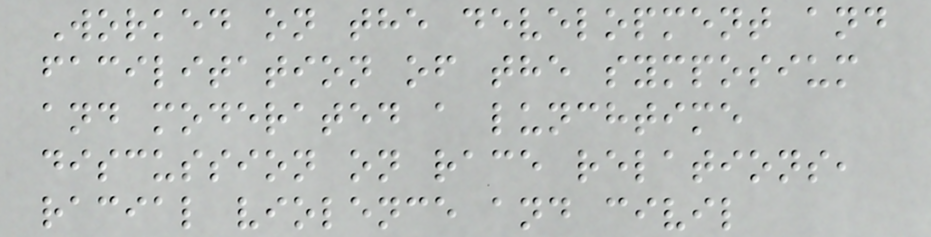Worked on the development and
facilitation of the symposium
and moderated a lunchtime
discussion on race relations,
racial violence and civil
